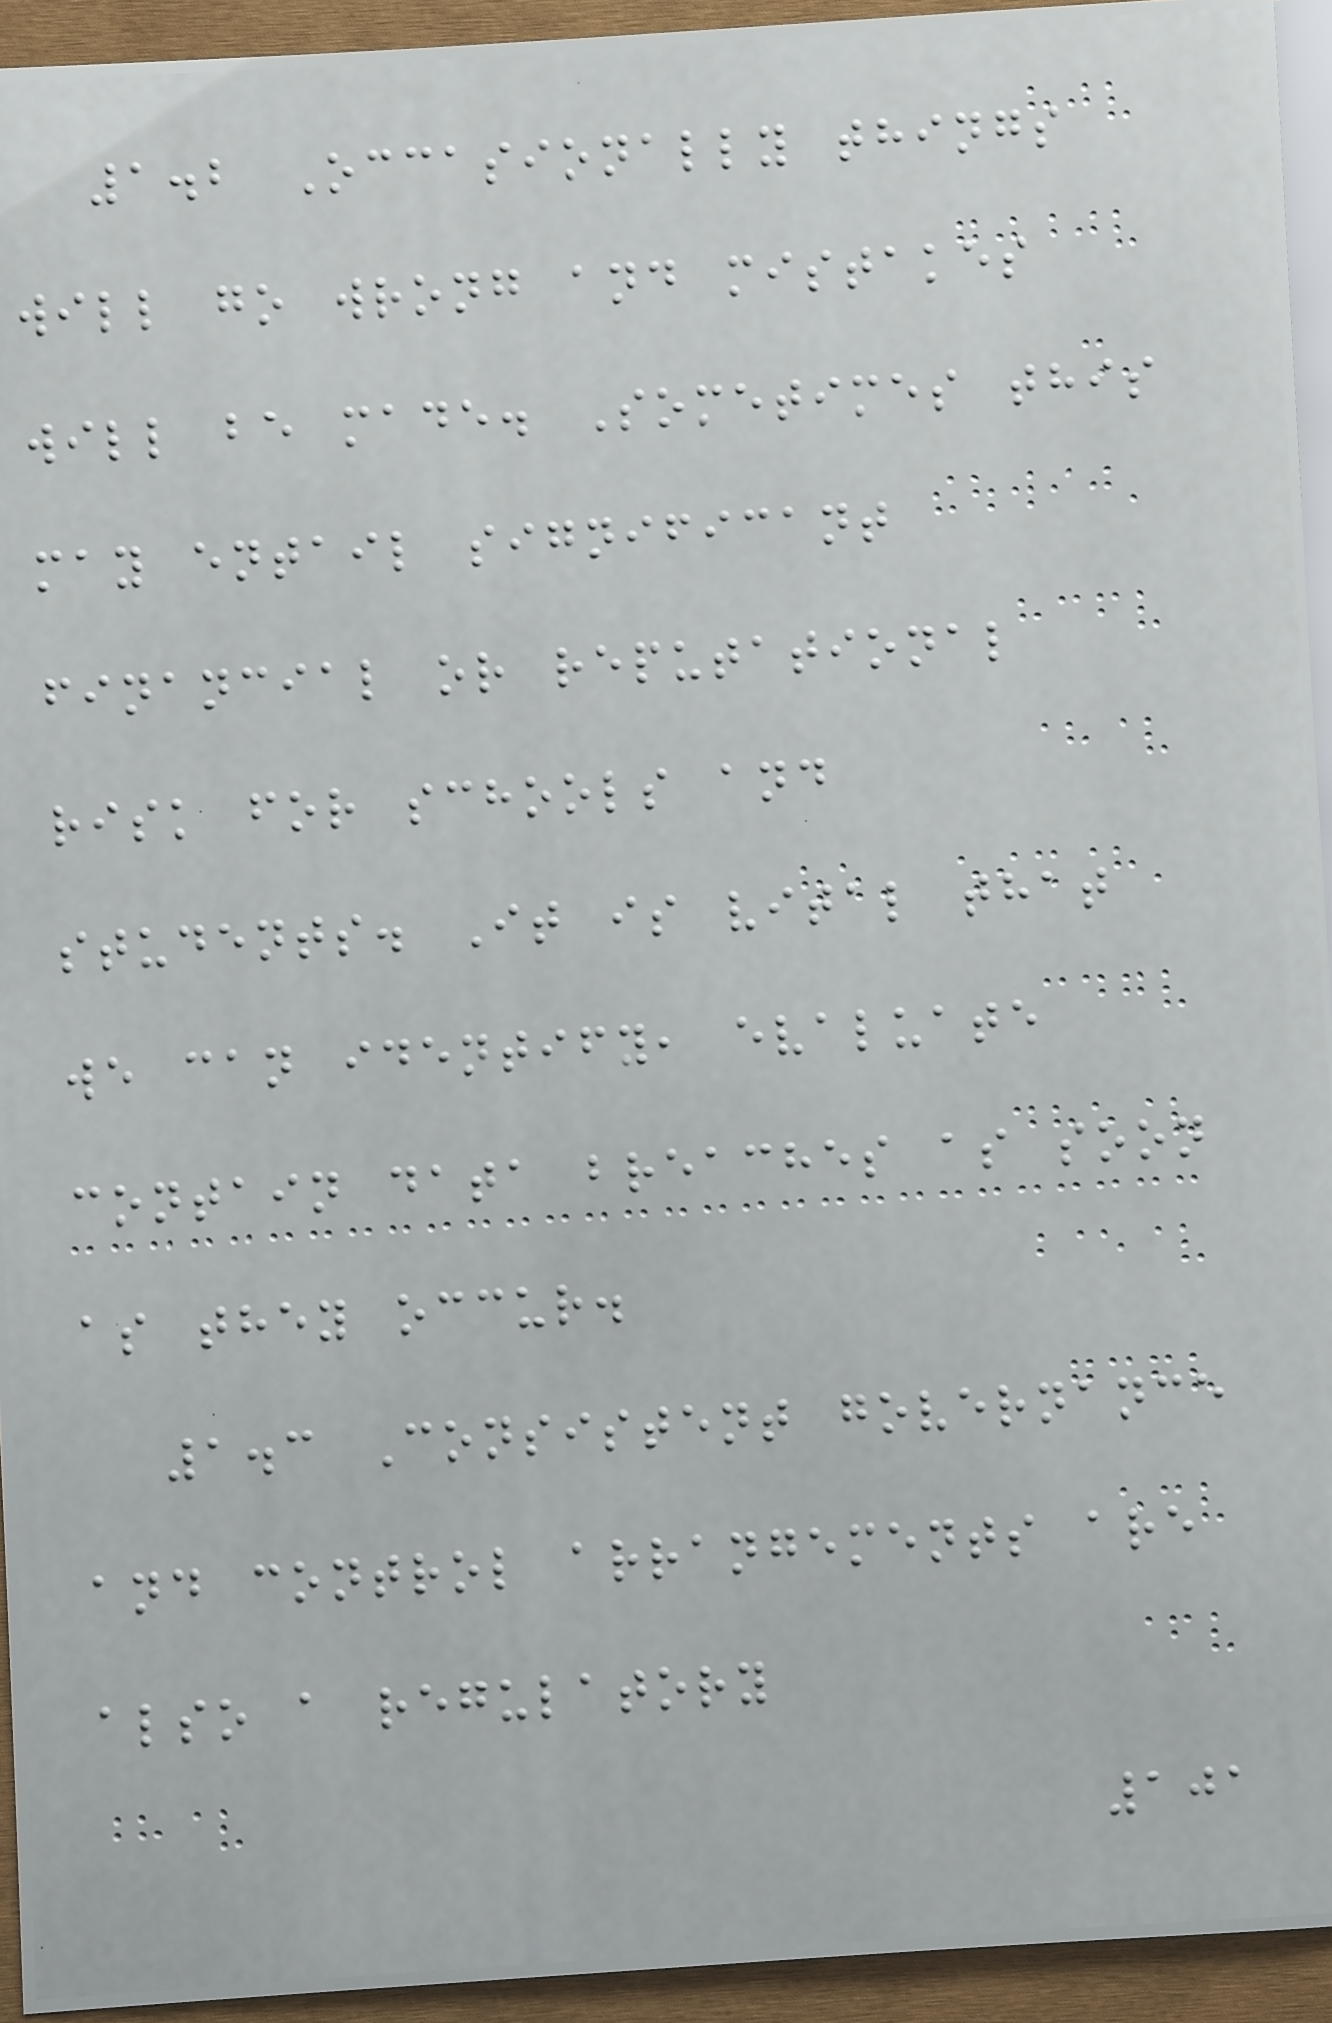1.2 Occasionally things
will go wrong and mistakes
will be made. Sometimes this
may entail significant
financial or reputational
risk for schools and
students. It is vital that
we can identify, evaluate
contain data breaches as soon
as they occur.
1.3 Consistent governance
and control arrangements are
also a regulatory
101
